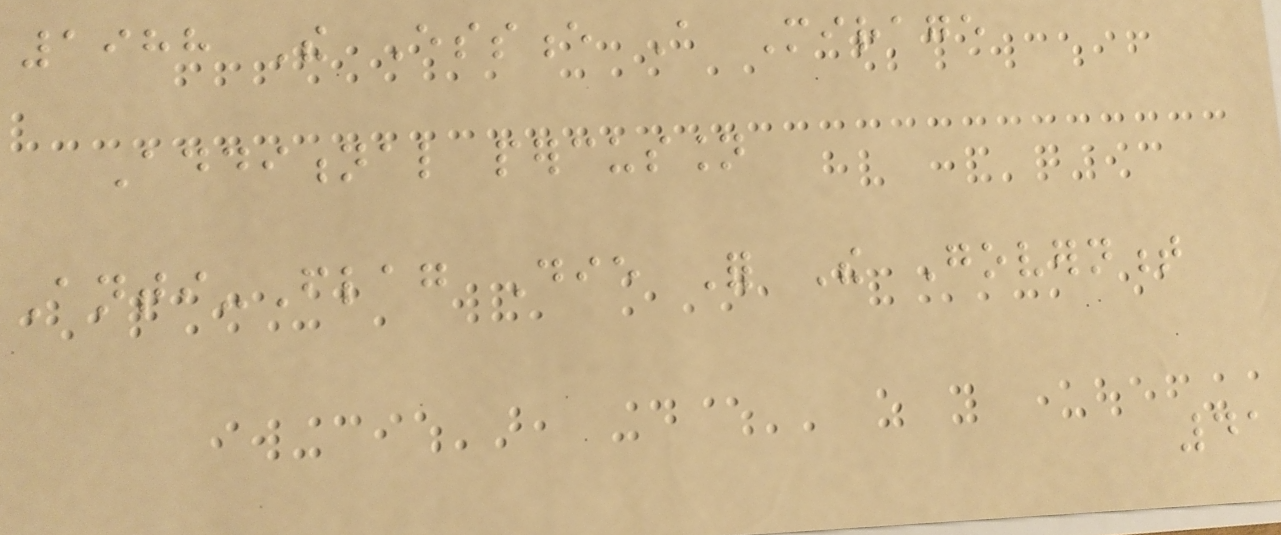1988 The Essence A Mirage
Additional percussion
Anti-Flag Die For The Government
41
